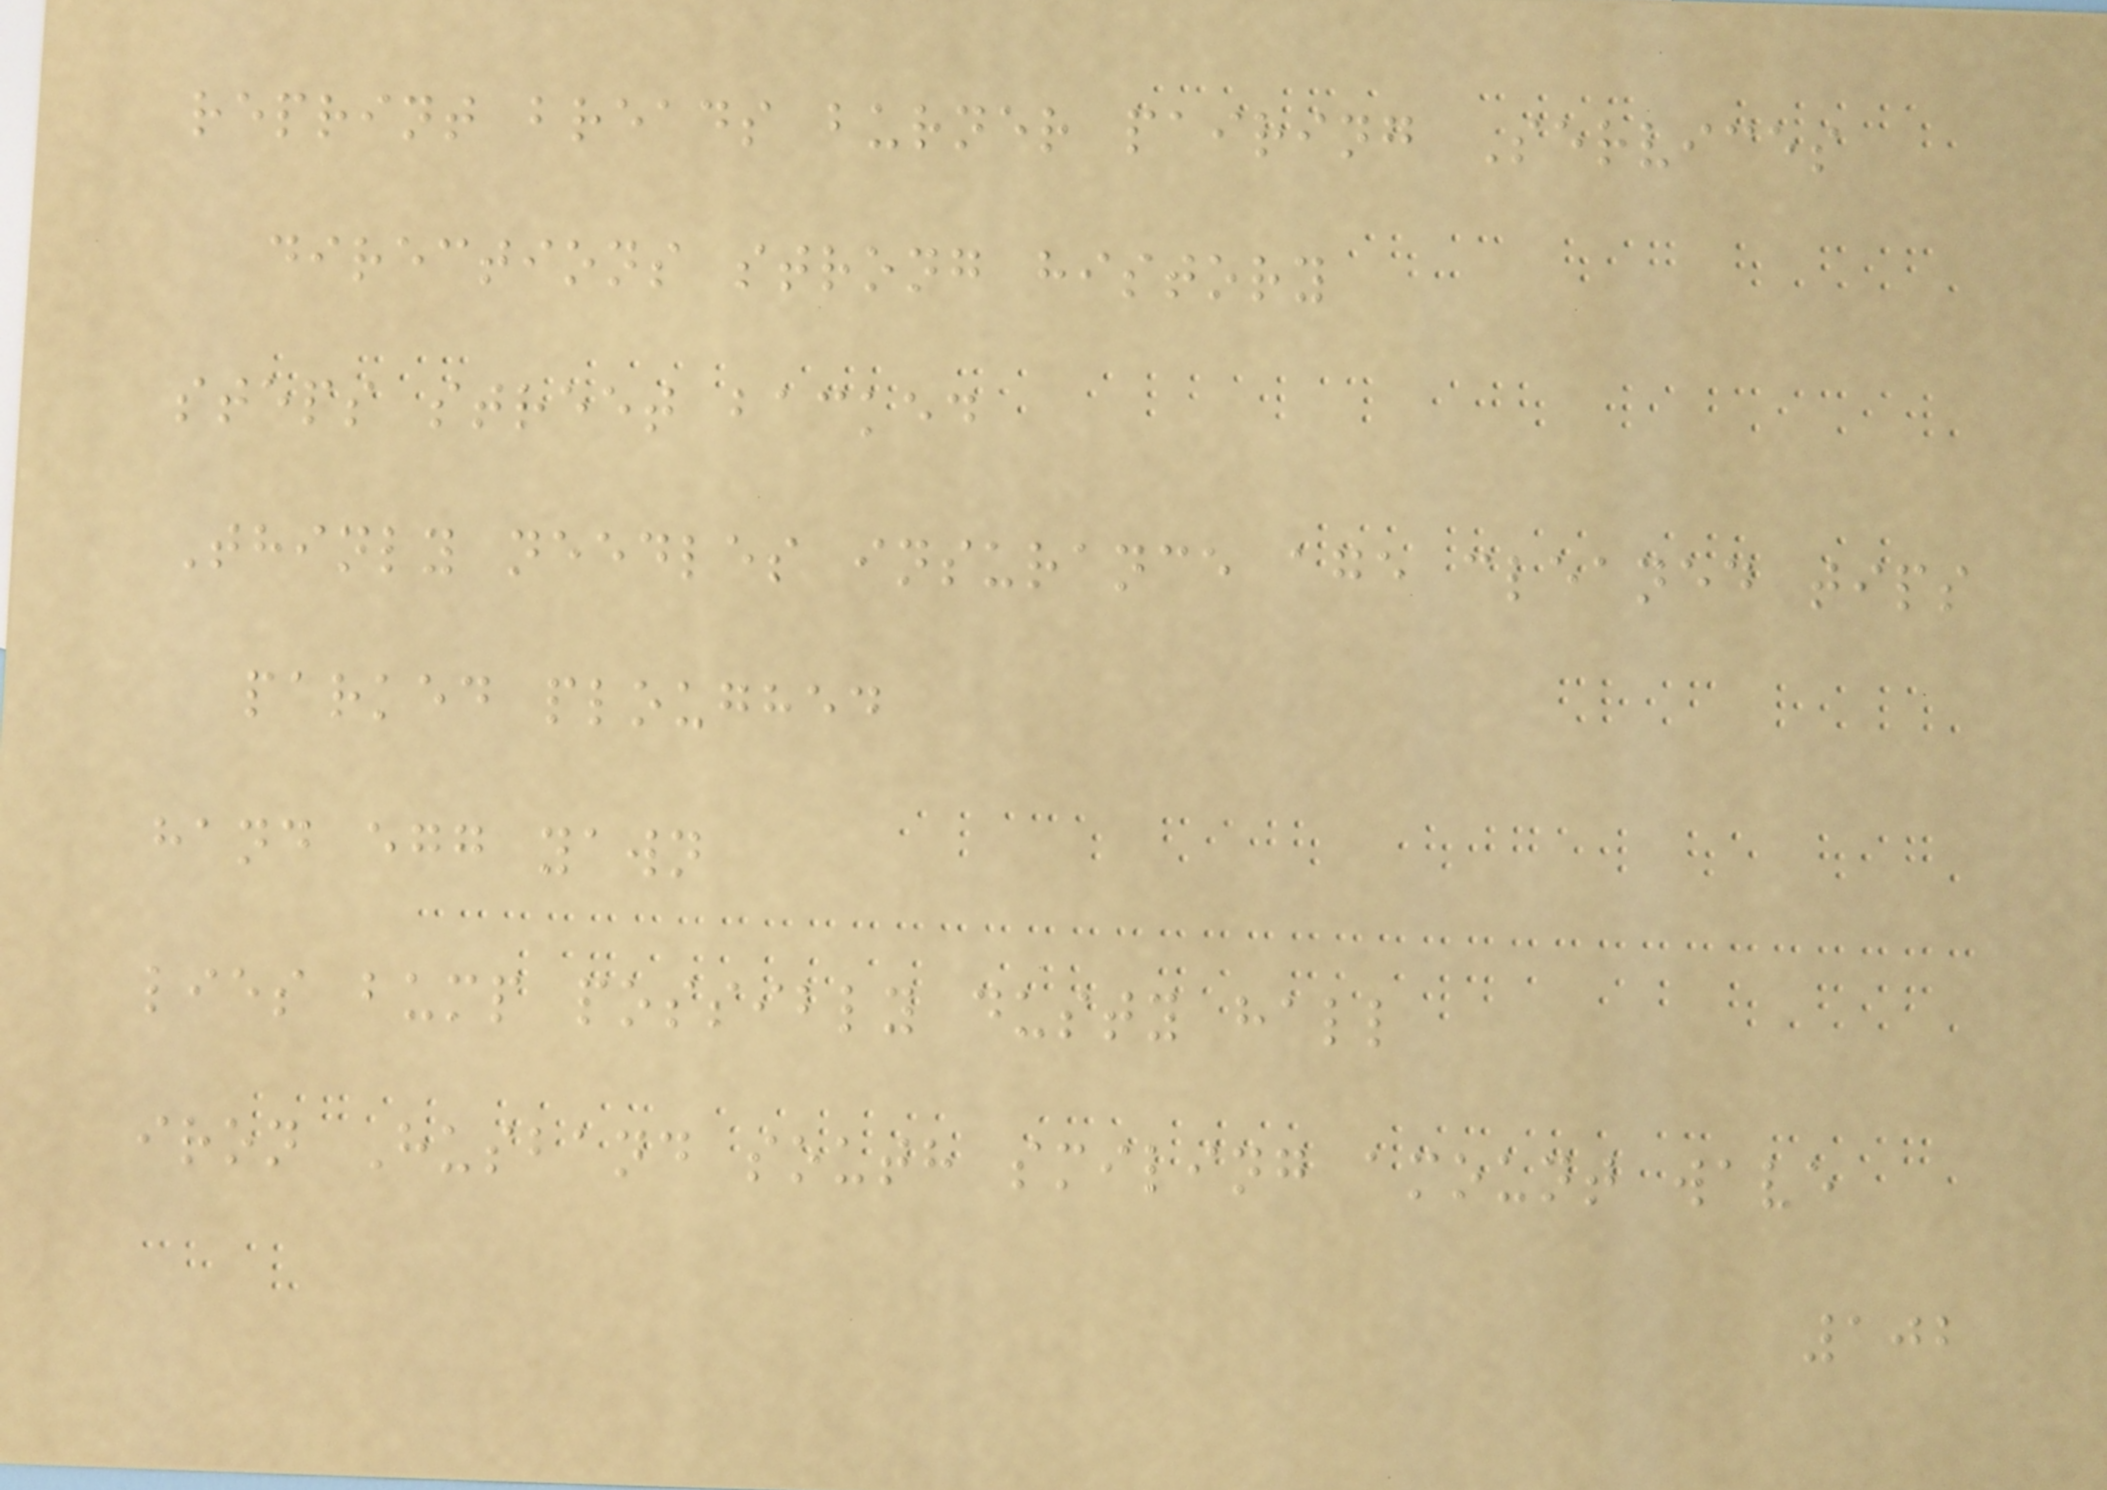reprint breads burner pairing Services
directions strong history
steps street backed
Thinly needles insurance age cleaned tips
parked ploughed
hand egg yawn
lies bump possibly dusty hall
iron Husband south smiling amount wave
102
